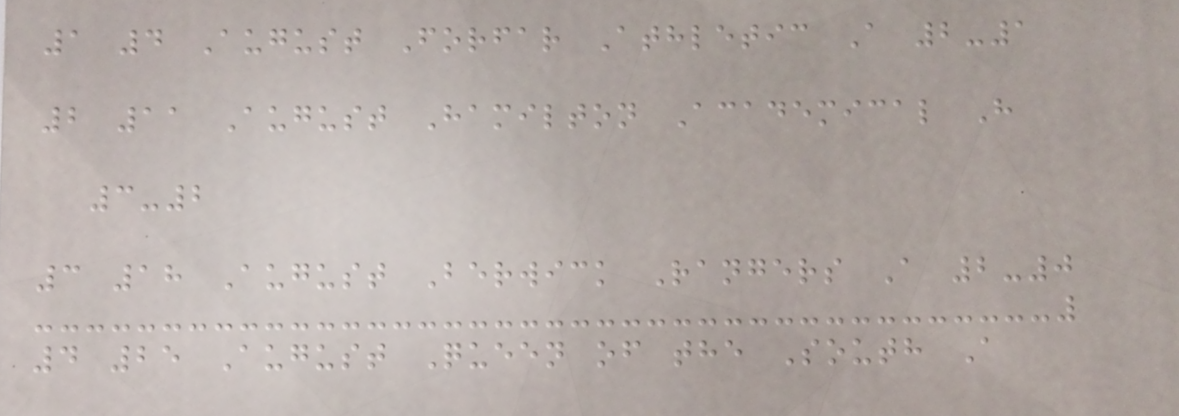1 4 August Forfar Athletic A 2-1
2 11 August Hamilton Academical H
3-2
3 18 August Berwick Rangers A 2-0
4 25 August Queen of the South A
